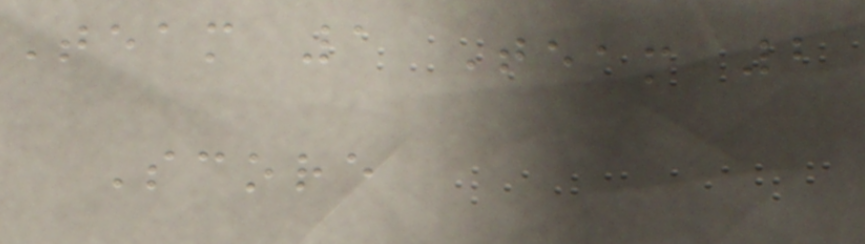Team 1 Team 2
Score
